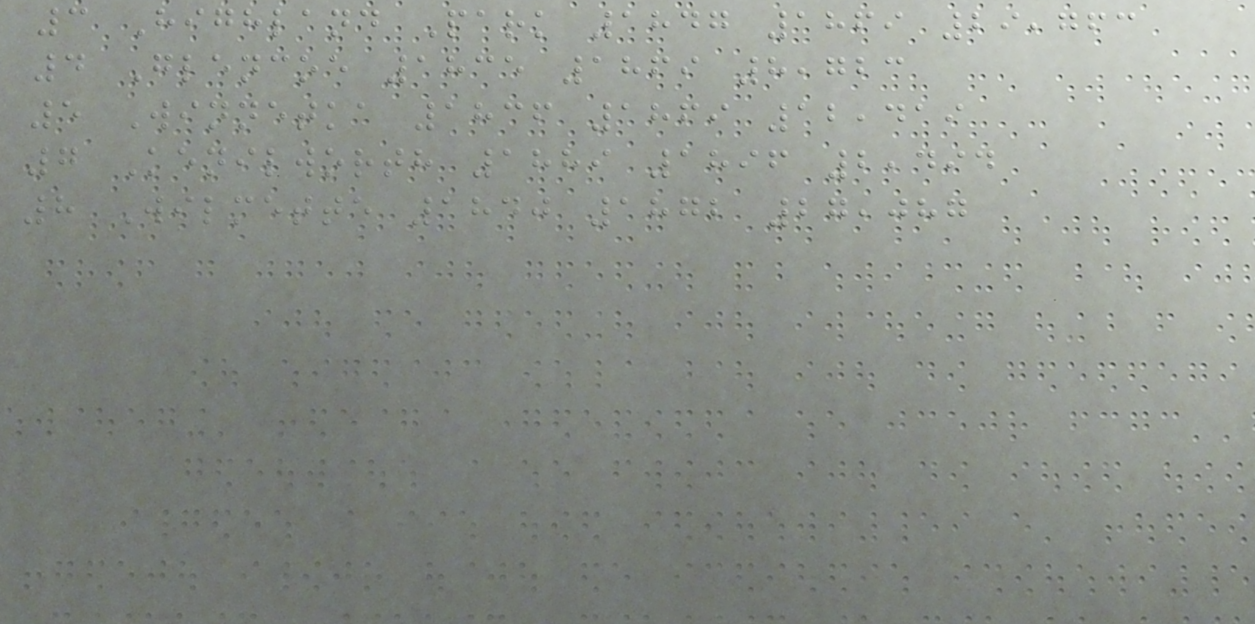3 Highland Park 1847 1869 29,763
4 Glencoe 1835 1869 8,723
5 Winnetka 1836 1869 12,419
7 Kenilworth 1889 1896 2,494
8 Wilmette 1840 1872 27,087
